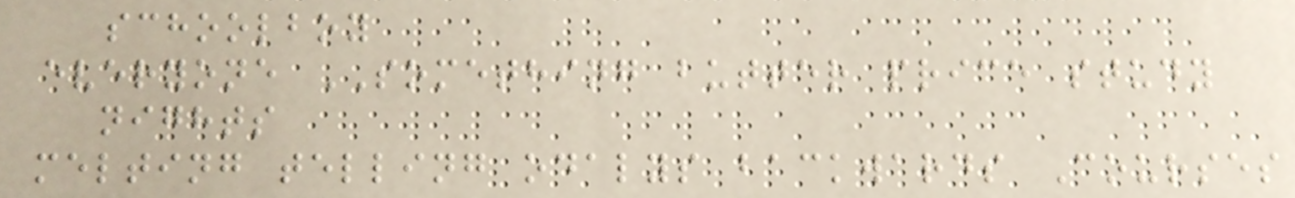schoolboy
everyone SOMETHING butter price study
nights
melting telling odalys backwards Courses
